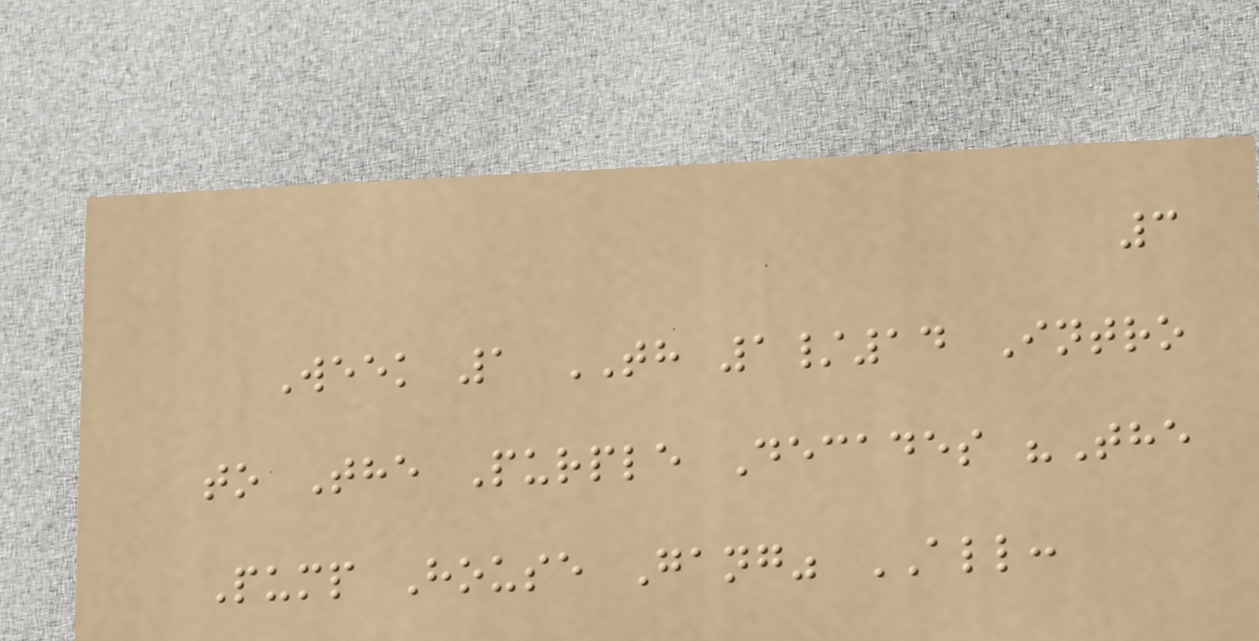3
Week 1 TH 1/14 Intro
to The Purple Decades "The
Pump House Gang" ALL:
